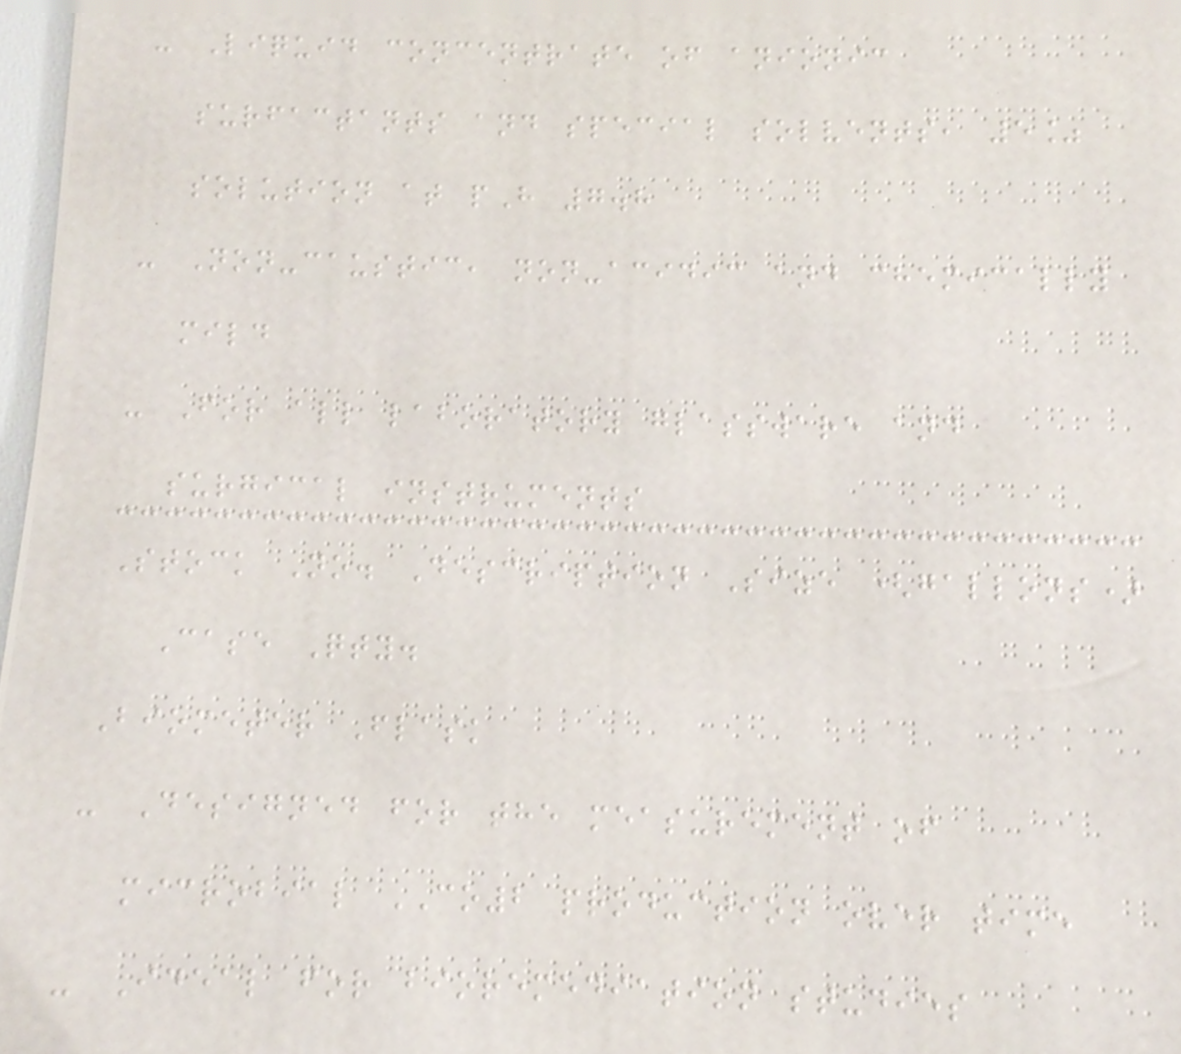- Liquid concentrate of anionic
surfactants and special solvents, 5%
solution at pH 7.8
- Non-caustic, non-acidic and chemically
mild
- For all laboratory glassware and
surgical instruments
Stock No. Description Size (gallons)
Case Qty.
Biometer Flask
- Designed for the measurement of
microbial CO2 production over time
- Ideal for bioremediation studies
